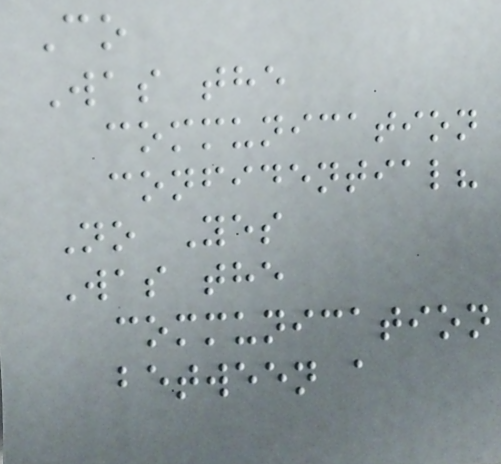Co
Was the
communication
confidential?
No Yes
Was the
communication
between a
